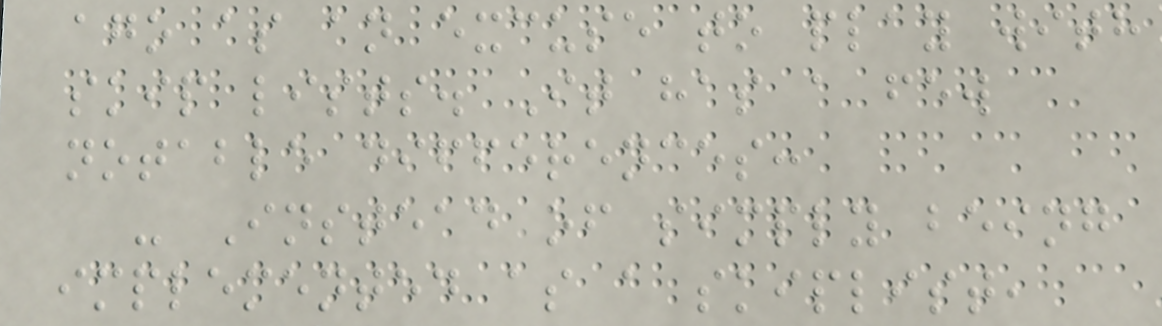ago as an excuse to play with
skip lists. It has a few
notable differences:
- Instead of simply being
implemented as a skiplist,
